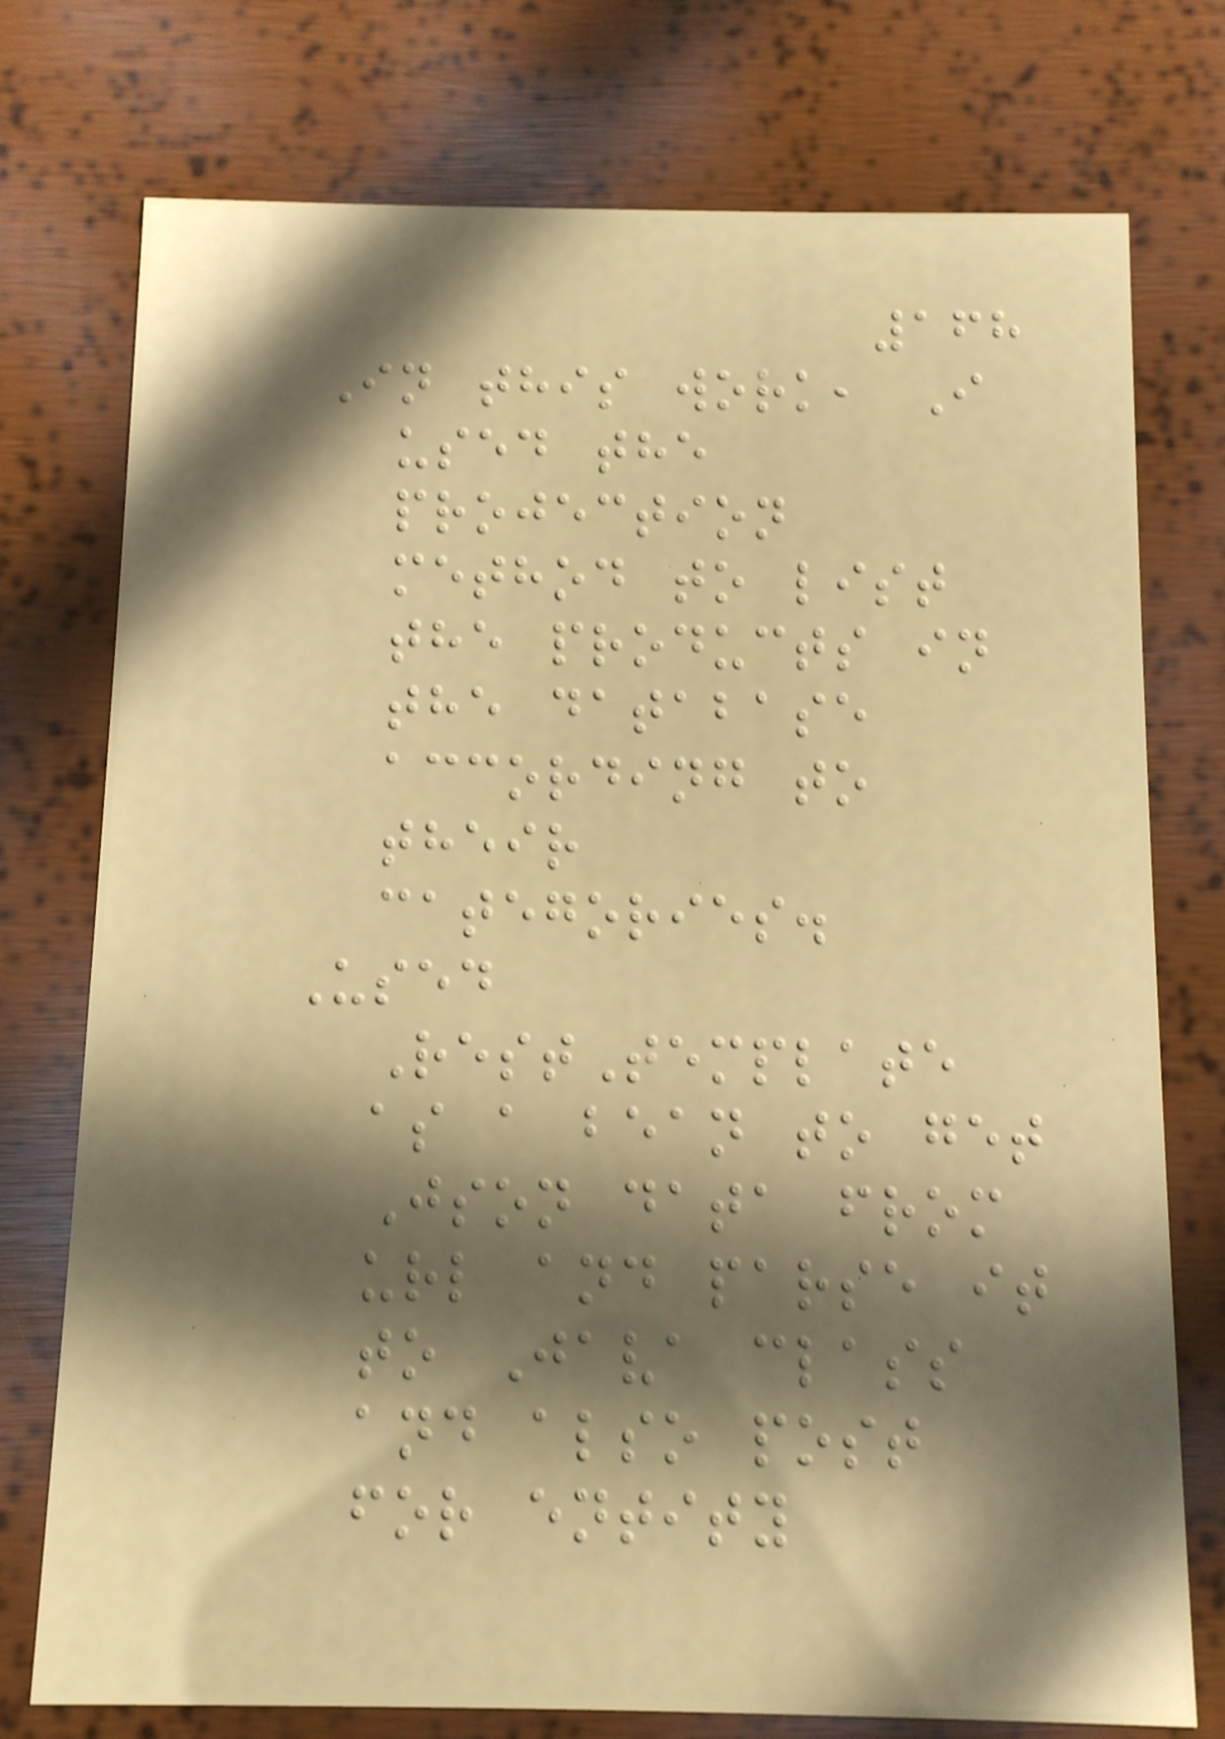168
In this work, I
used the
projection
method to list
the products in
the database
according to
their
categories.
Used
RestTemplate
as a bean to get
Json data from
url and parse it
to Java class
and also post
for entity
